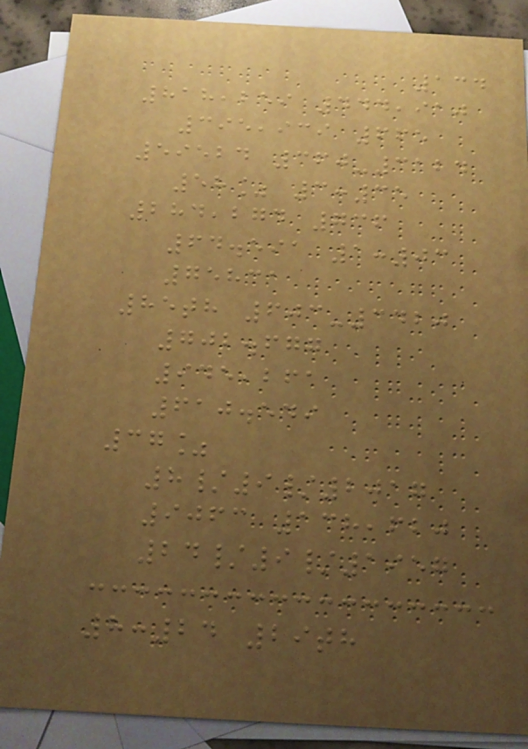134
818,259 444,910
395,939 665
59524 360-3124
58% 3:35
284,274 736
64.591 1:03
75831
85th 603-3420
702.677
945,261
610.549
37%
8/9/2017
9063 138,620
24/9/1957
8:24 29th
